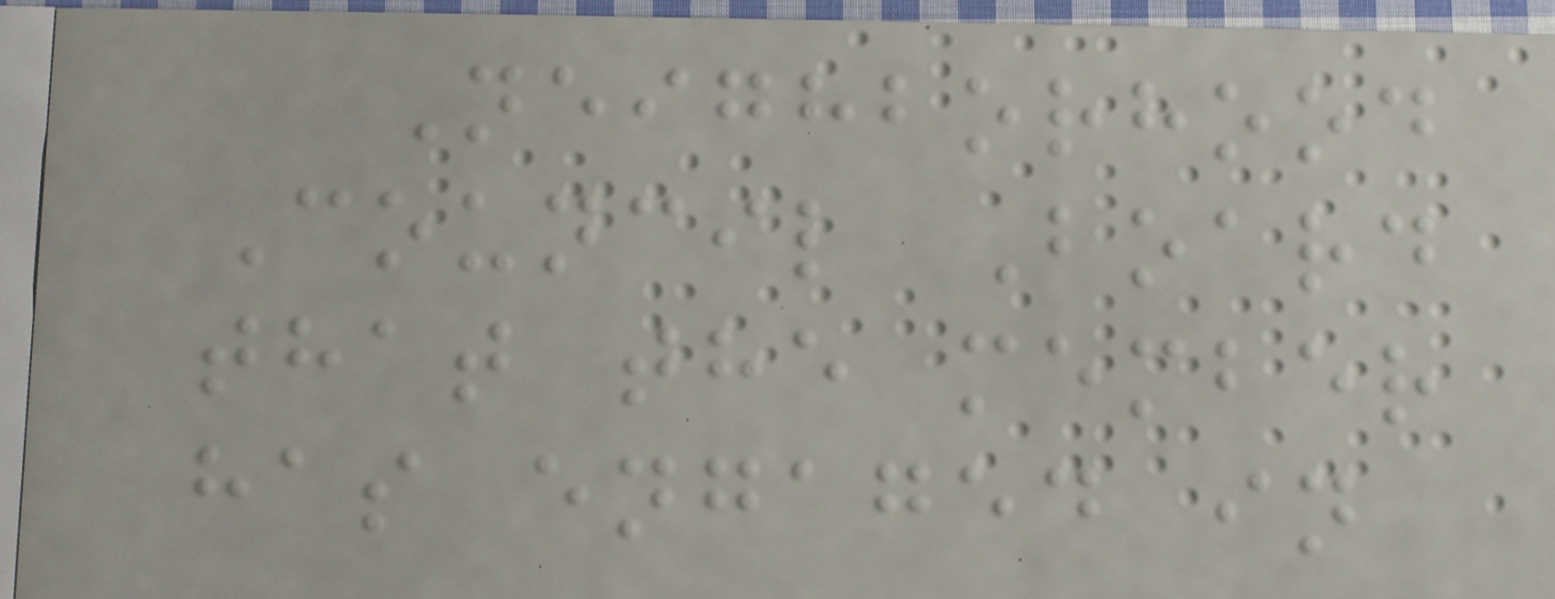Neighborhood
Council Board
that the member
has engaged in
